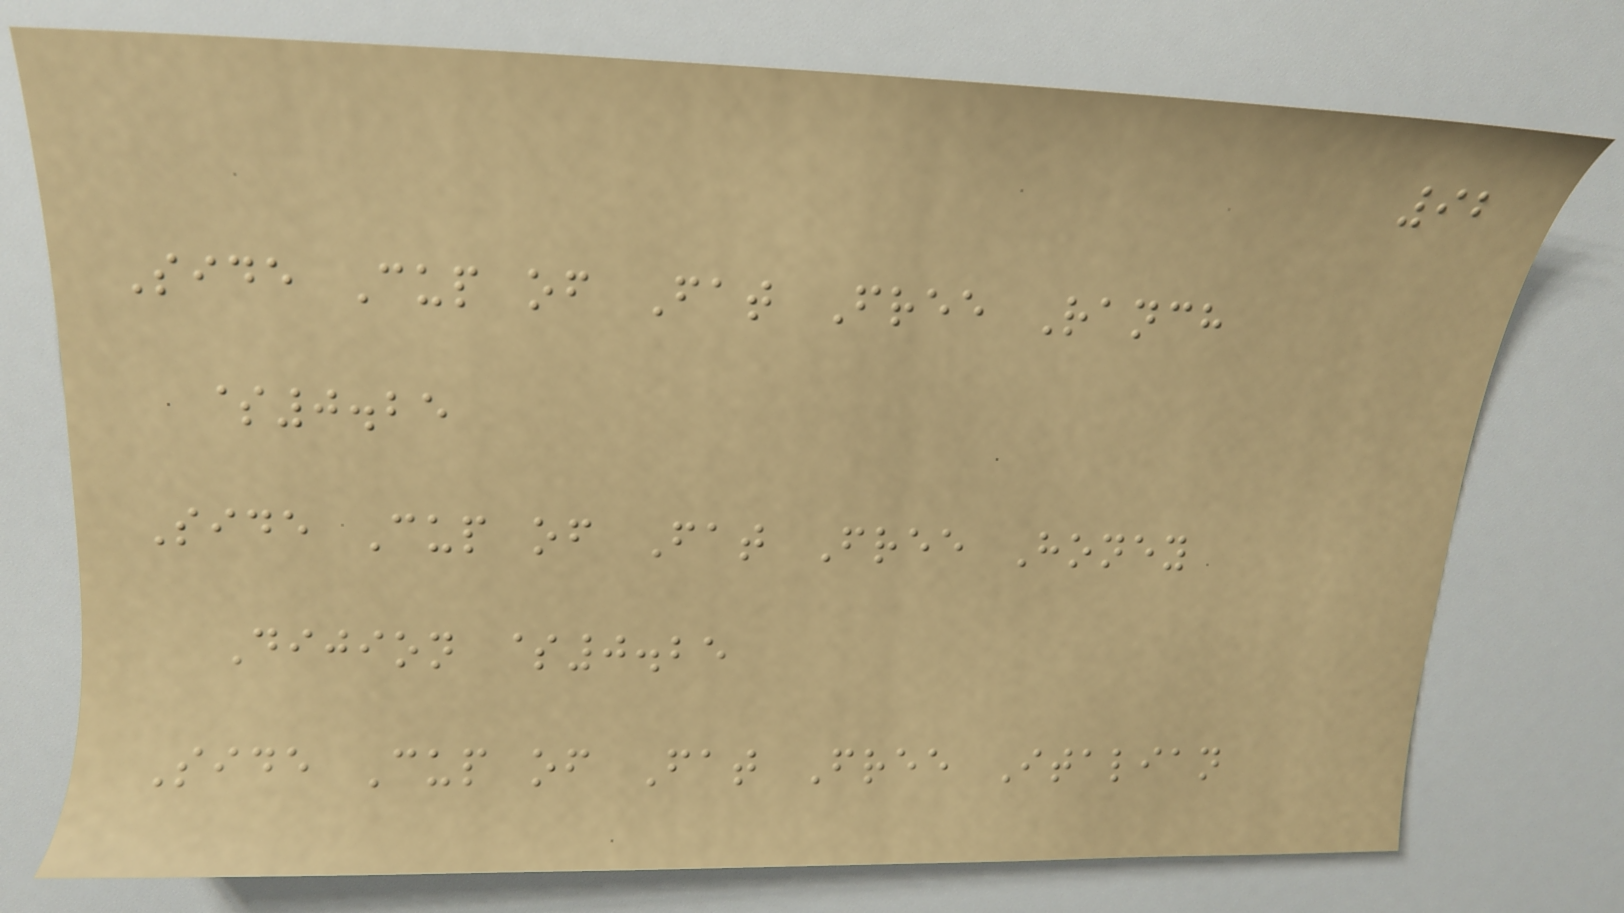92
Side Cup of Fat Free Ranch
$0.25
Side Cup of Fat Free Honey
Dijion $0.25
Side Cup of Fat Free Italian
